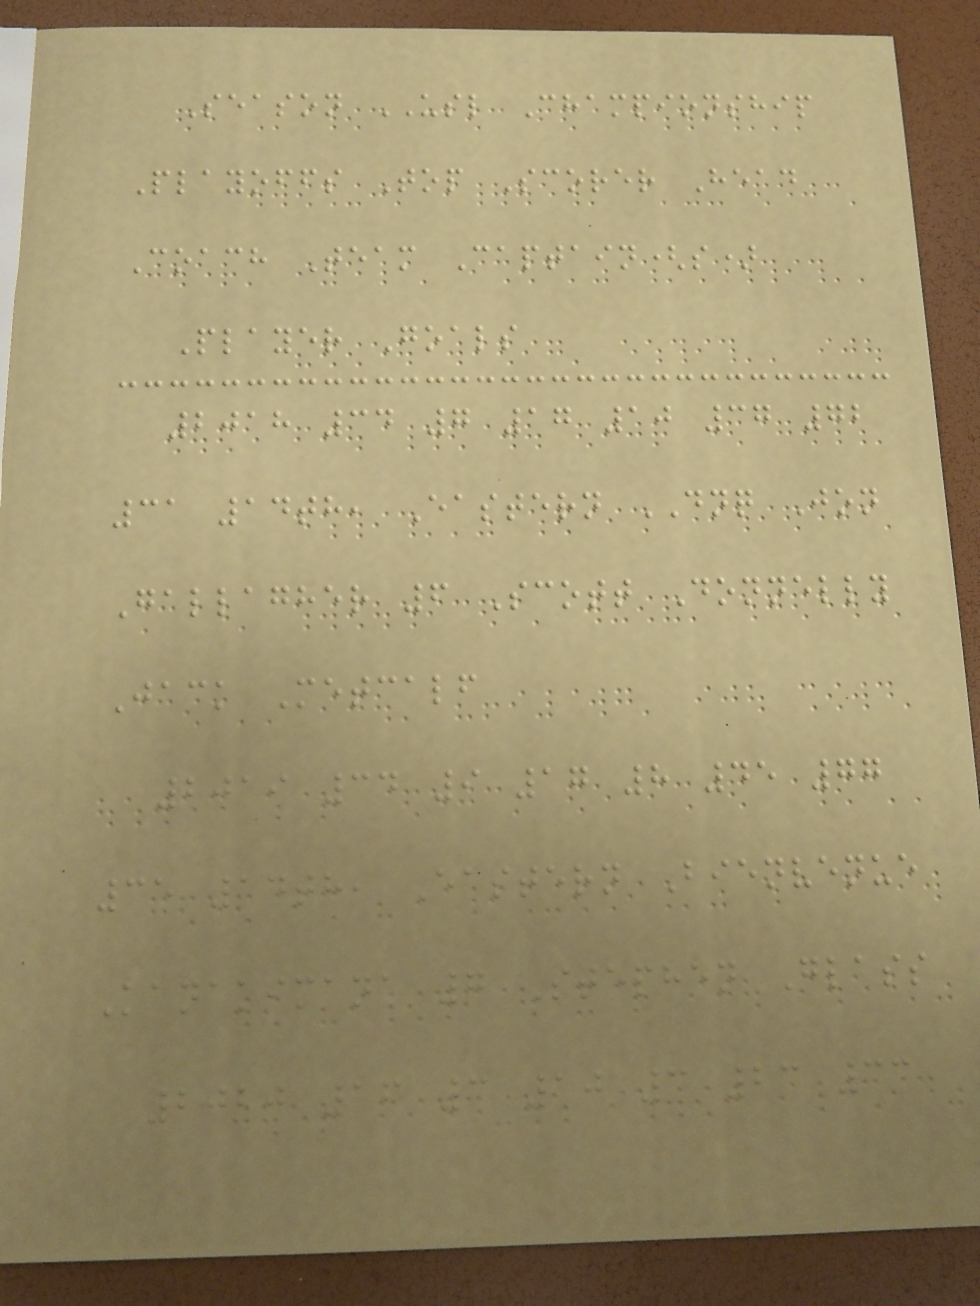Season USL Championship
Playoffs Top Scorer Head
Coach Team Captain(s)
Player Goals
2018 34 7 17 10 37 72
31 14th, Eastern DNQ Jon
Gallagher 6 Scott Donnelly
Jack Metcalf
2019 34 9 17 8 45 77
35 14th, Eastern Bienvenue
Kanakimana 7 Stephen Glass
2020 16 3 10 3 23 33
